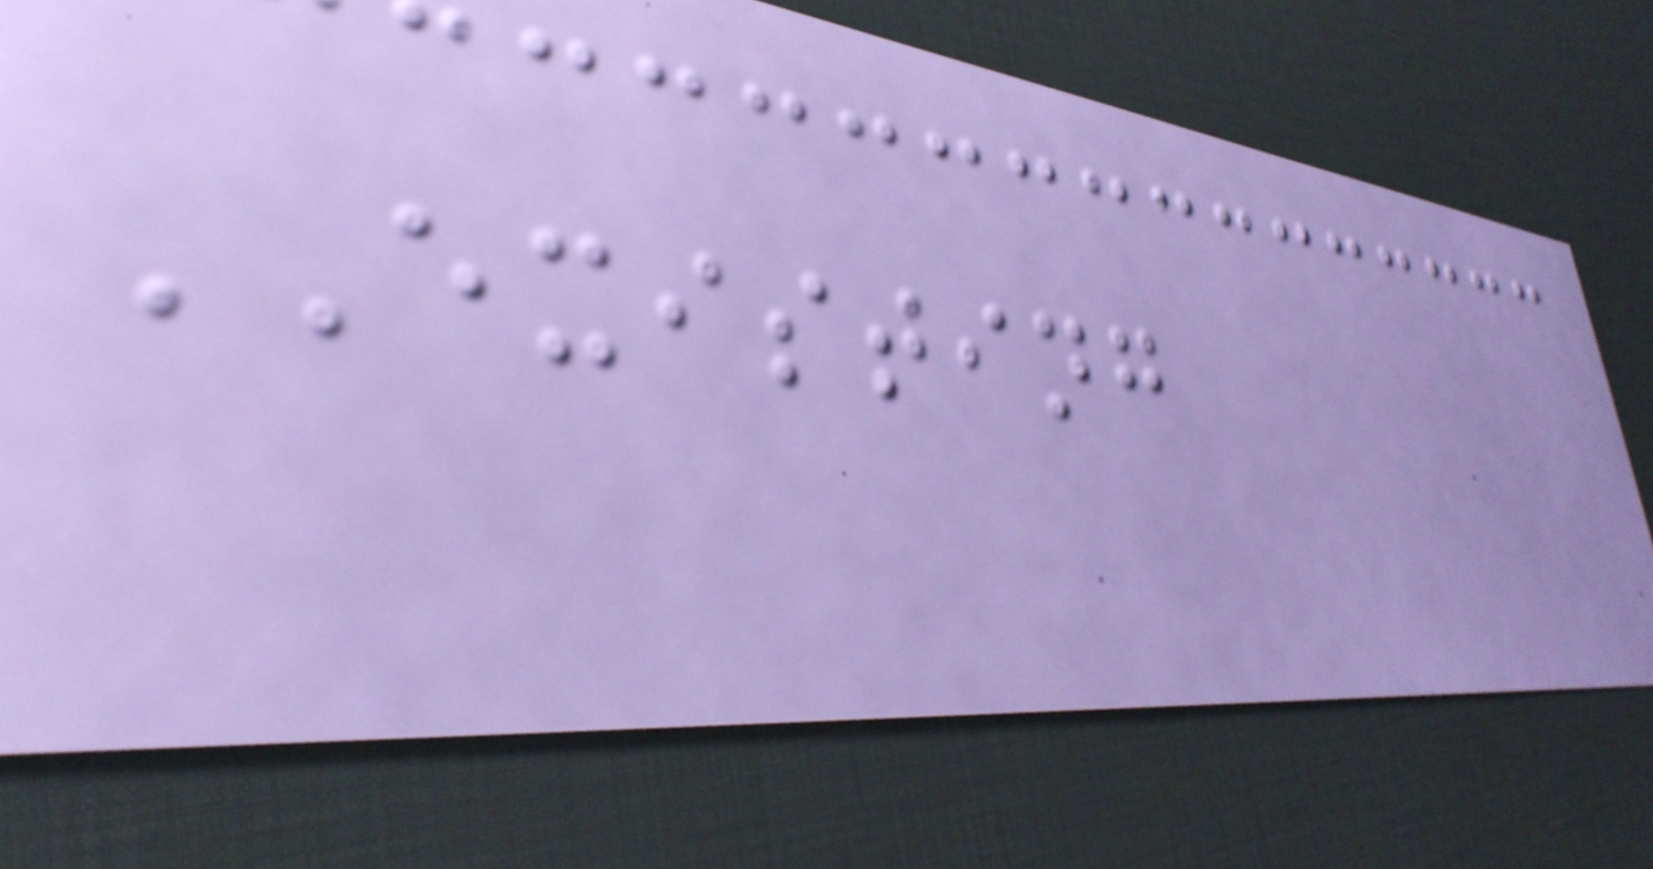EXISTING
